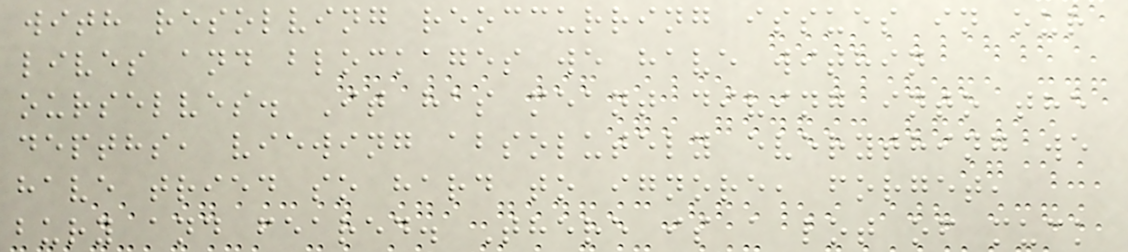with resolving reoccurring issues in our
lives and blockages we have within
ourselves. It has meant diving into the
depths, viewing absolutely everything we
have tried so hard to ignore, forget,
bury and feared. There is a lot of muck
